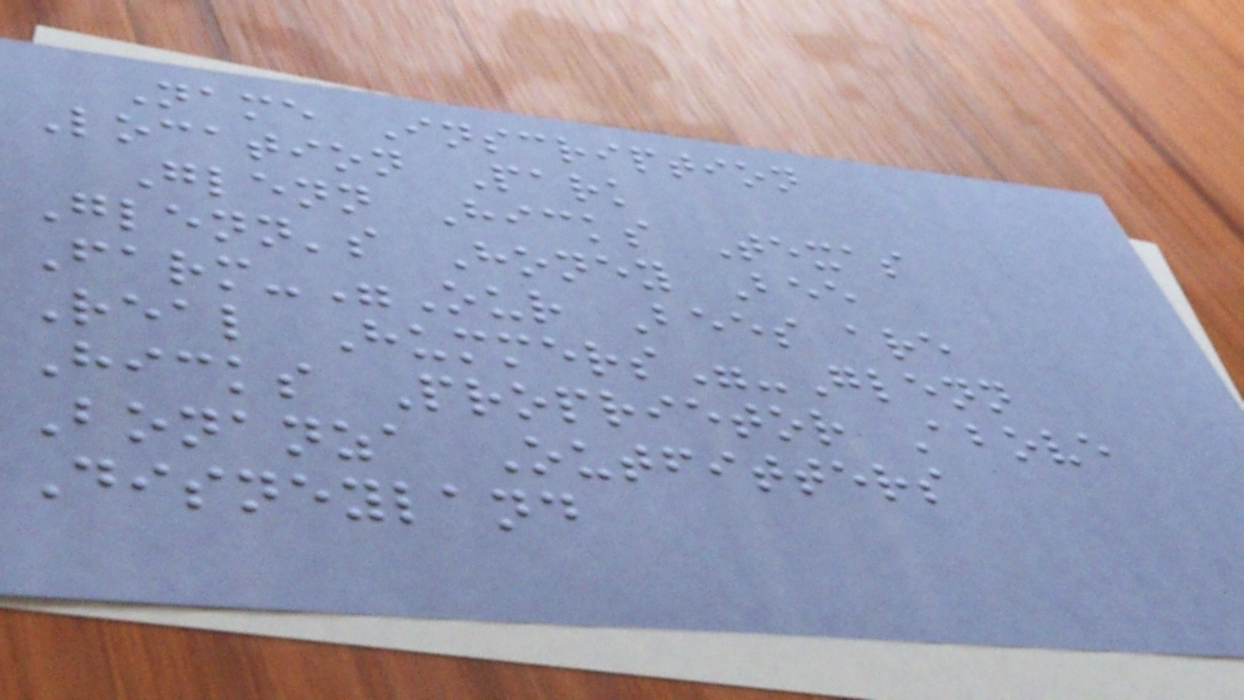Name Inscription
Location Park
Glenn Hicks Texas
Glenn's Honey Bee
Farm-"Our Bees are
Real Hummers"-Glenn
Hicks Proprietor Above
Bonanza Outfitters
Disneyland
